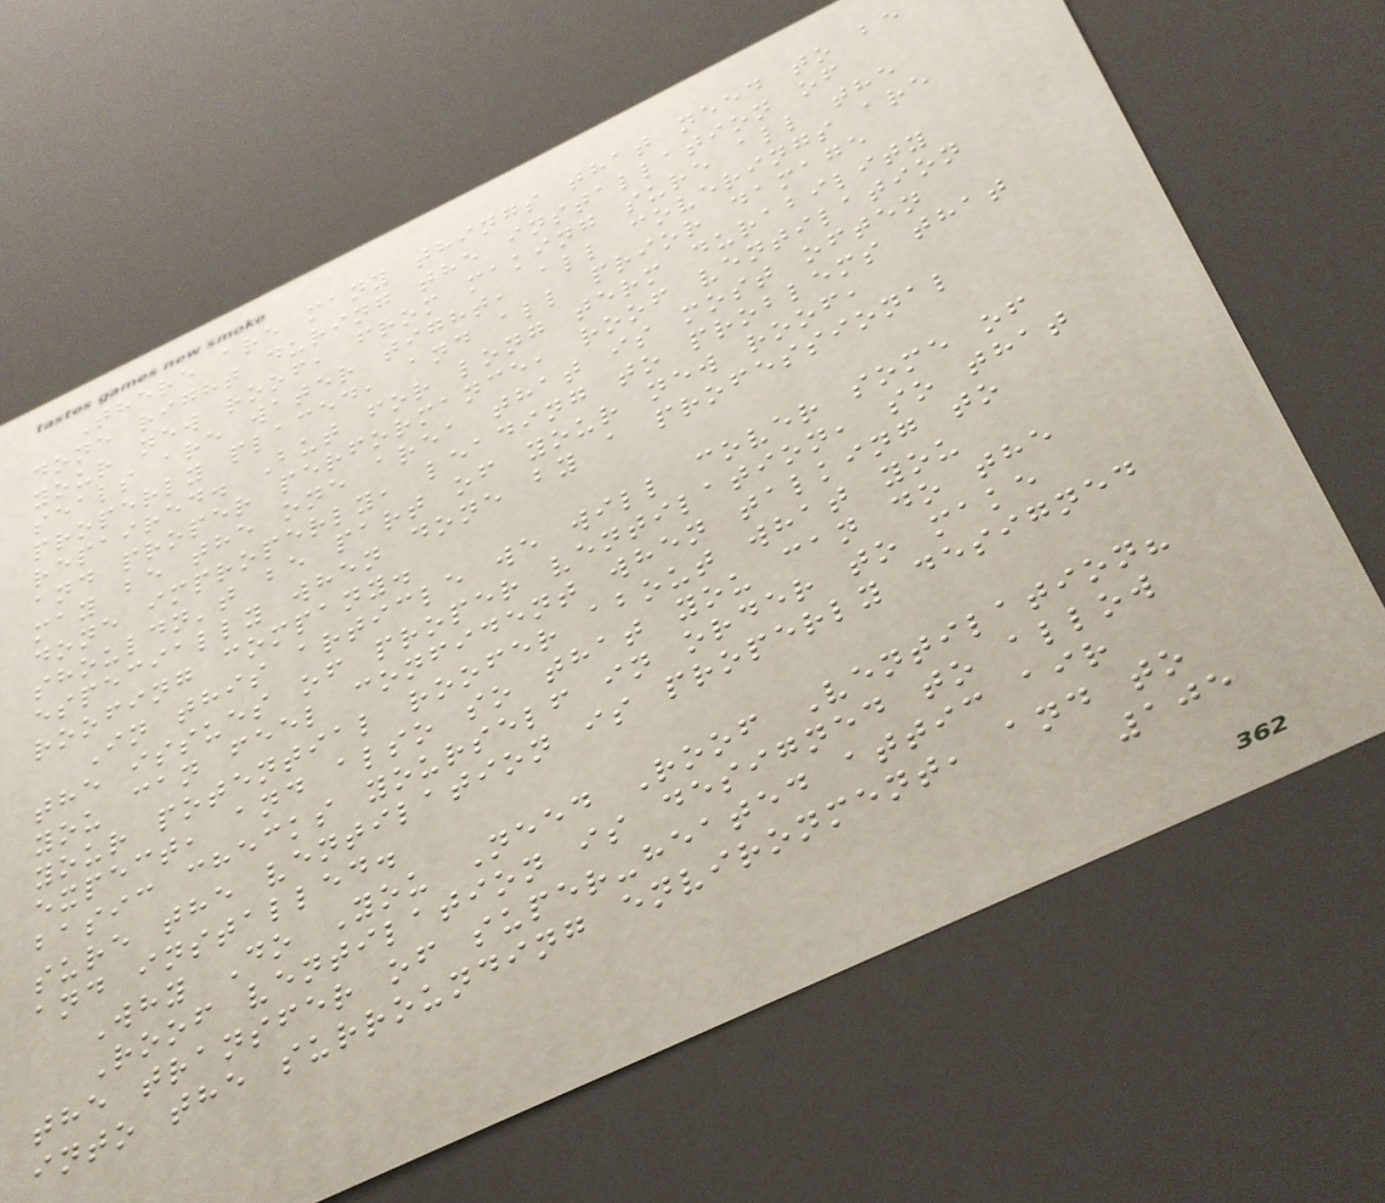There are many things that need to be
done right during the installation of
your new roof, from making sure all the
seals are water tight, all coverings are
properly placed, and all prior damage
repaired. But for long term durability
and proper performance, roof ventilation
may be the one area that is most often
done improperly, leading to problems that
shouldn't be part of your new roof,
especially when done by a professional
roofing company.
In this article we will cover some of
the issues of proper ventilation, so that
you can feel confident when talking to
your potential roofer about what you
expect, and also so that you can do the
basic checks yourself in order to make
sure the ventilation is properly designed
and installed.
Why Do You Need Roof Ventilation?
Roof ventilation is designed to allow
the transfer of super-heated attic air
into the surrounding environment, and to
105
